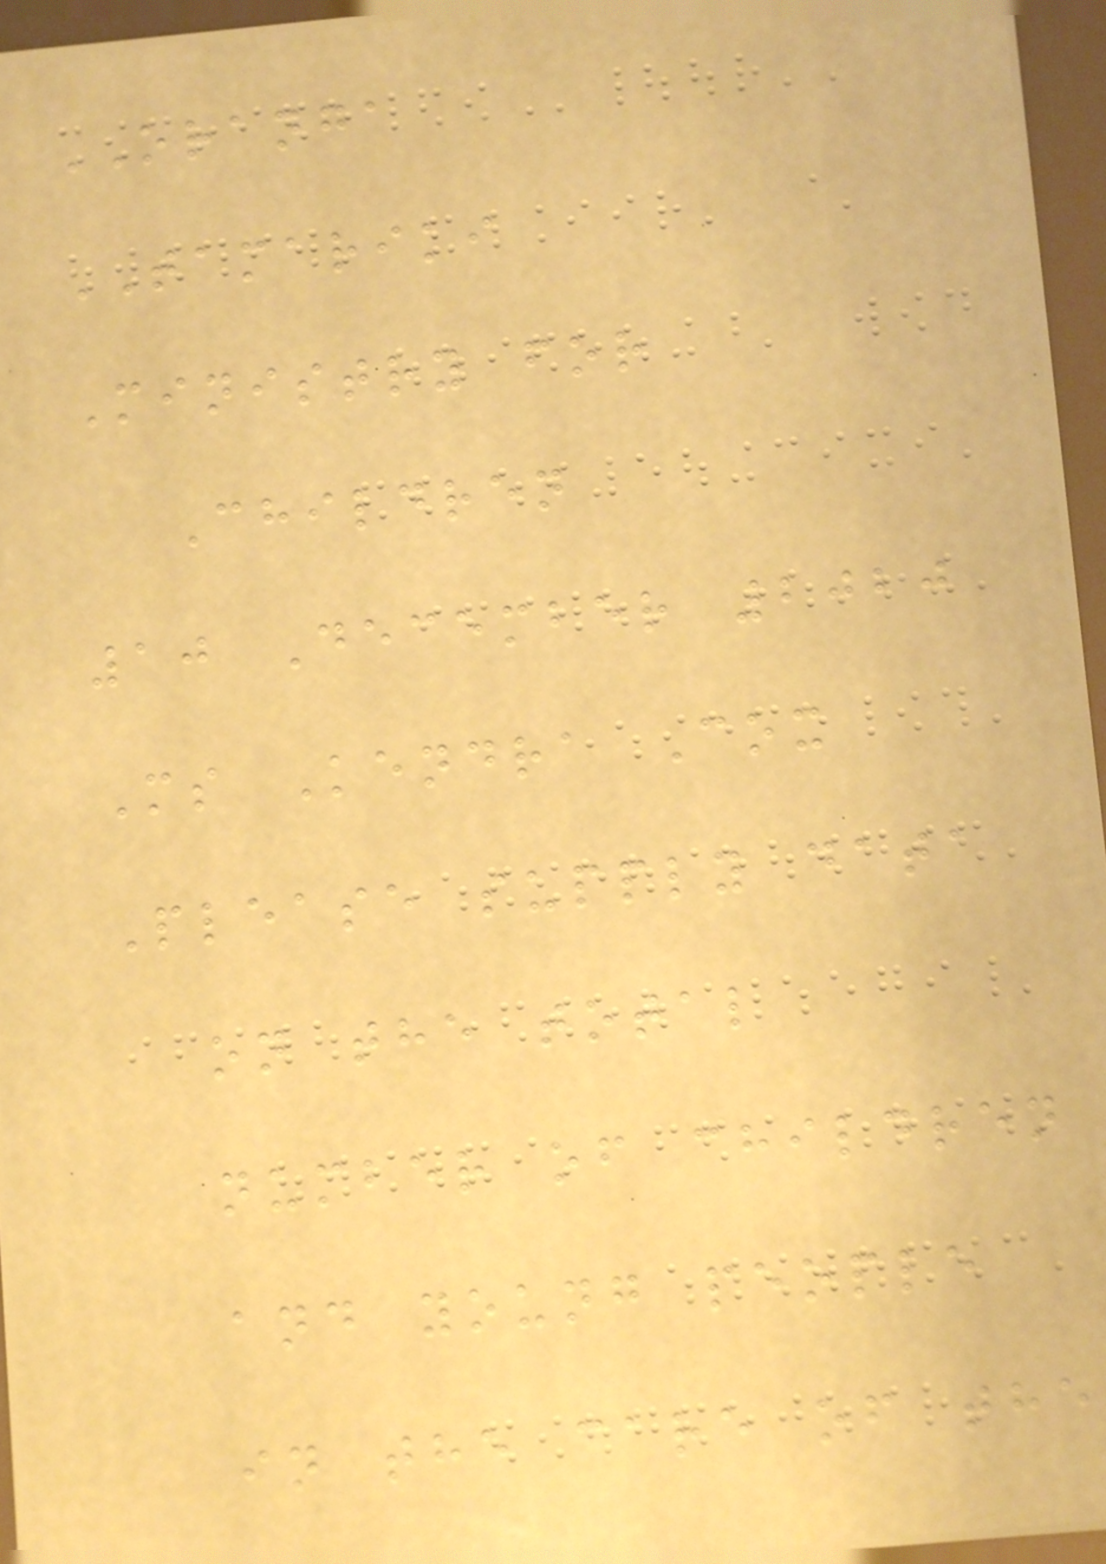ORANGA
TAMARIKI
Ministry for
Children
10 December 2020
Ms Kendra Cox
Please supply data
on the total
number of children
and young people
in the care of the
